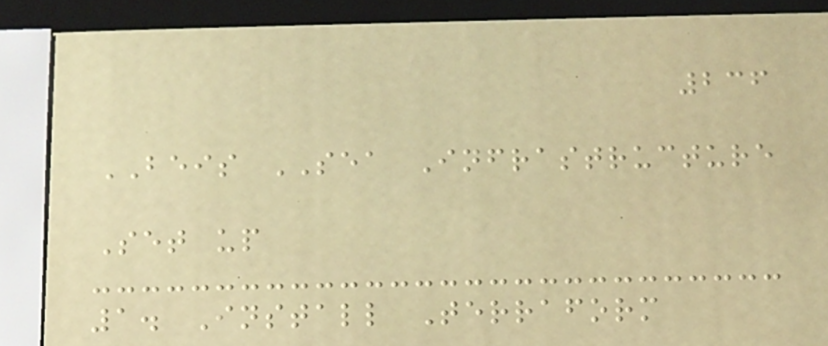236
BEIS SEA Infrastructure
Set up
1. Install Terraform
